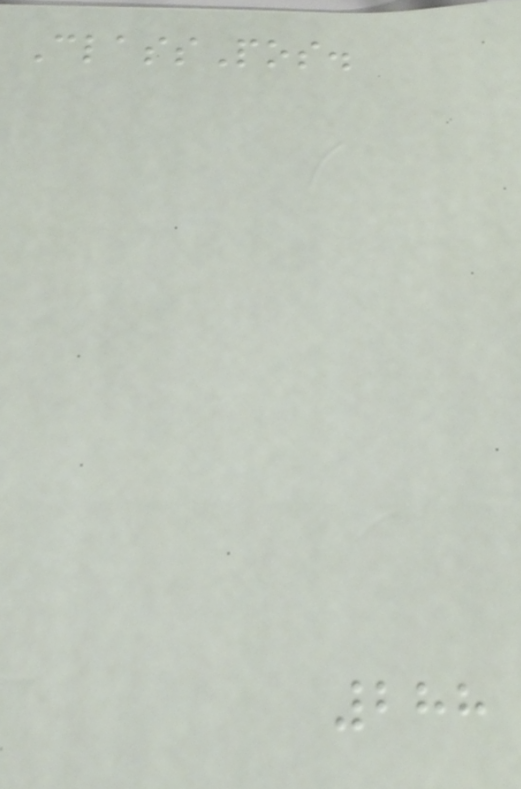ClassPos.
288
